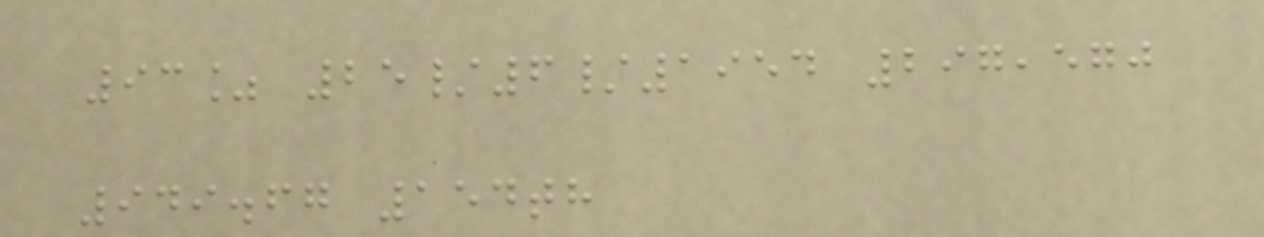93% 25/6/1954 297,570
949.67 154th
